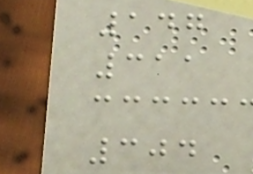147
311
304
